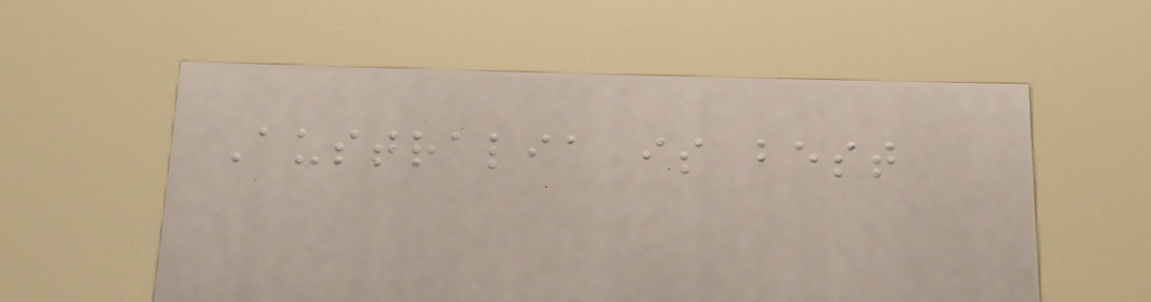Australia is best
